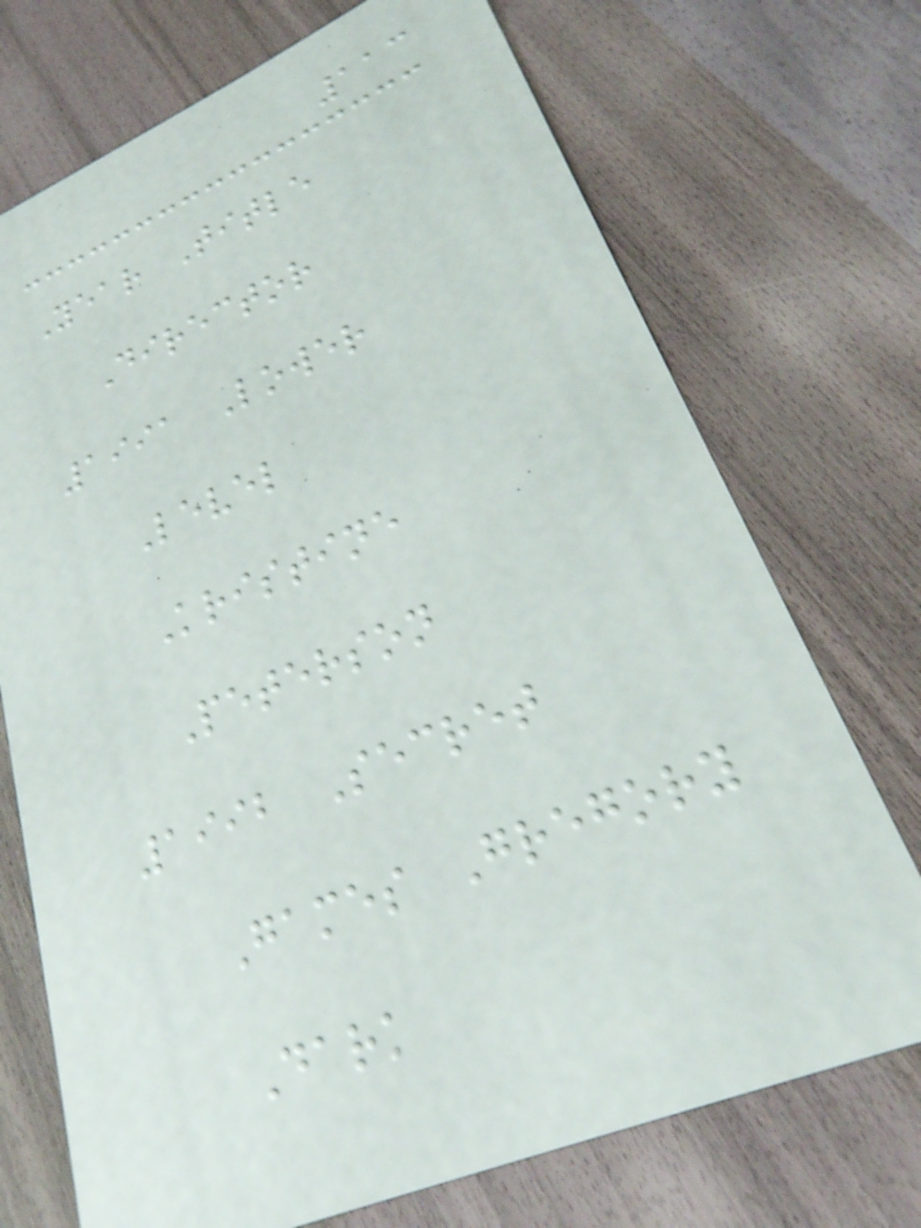113
Year Title
Director
1991 Lower
Level
Kristine
Peterson
1992 Secret
Games Gregory
Dark
